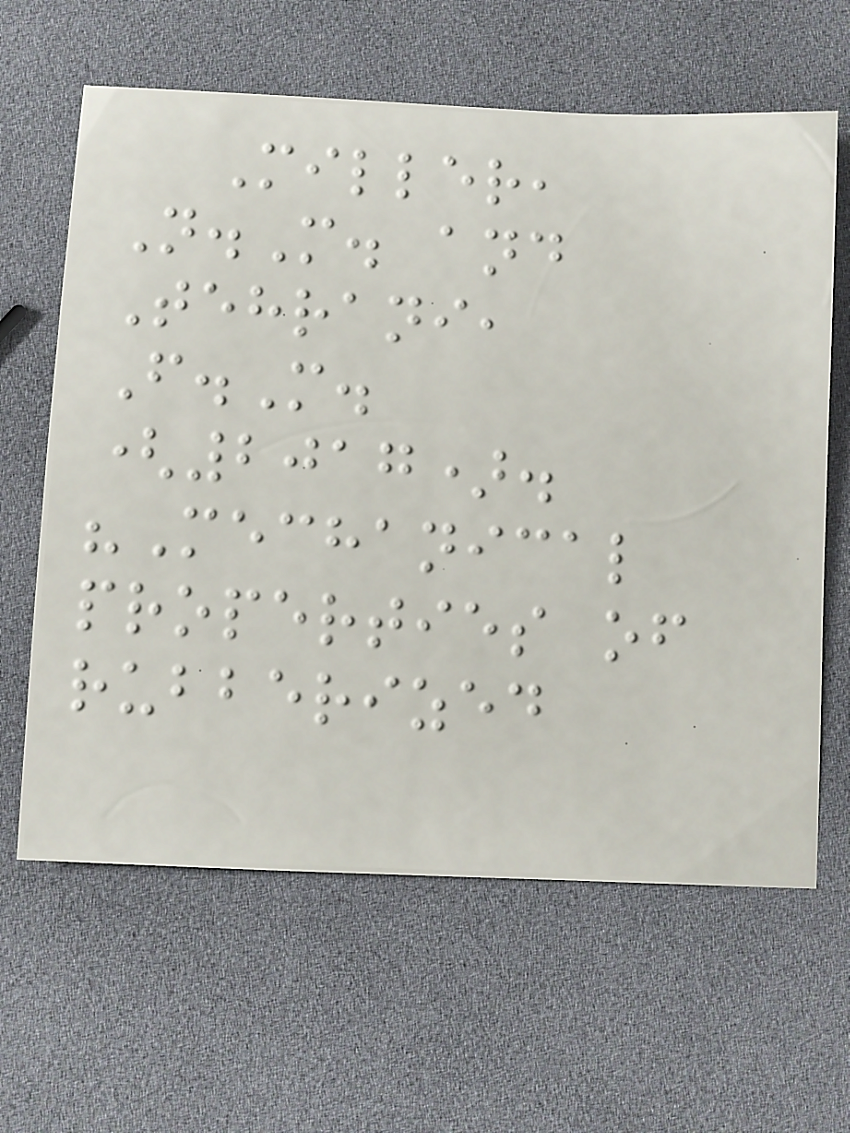Miller,
N.M. and
Tehrani,
F.M.
(2017).
"Mechanical
properties of
rubberized
